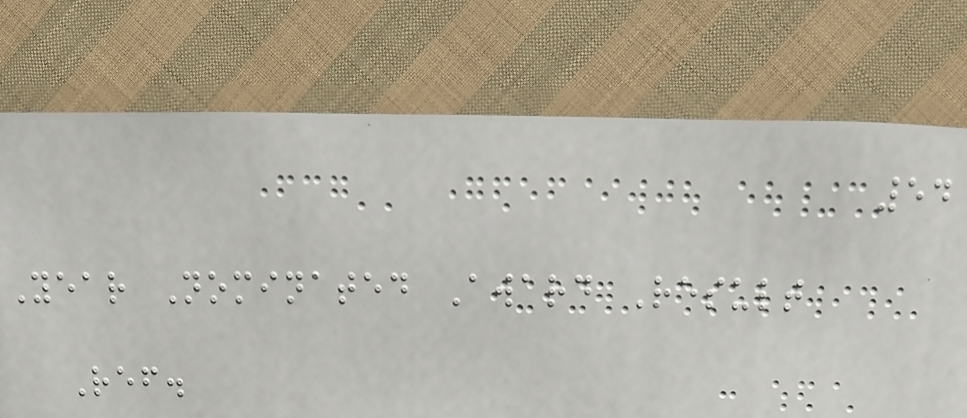54
Year Nominated Award Result
Ref.
